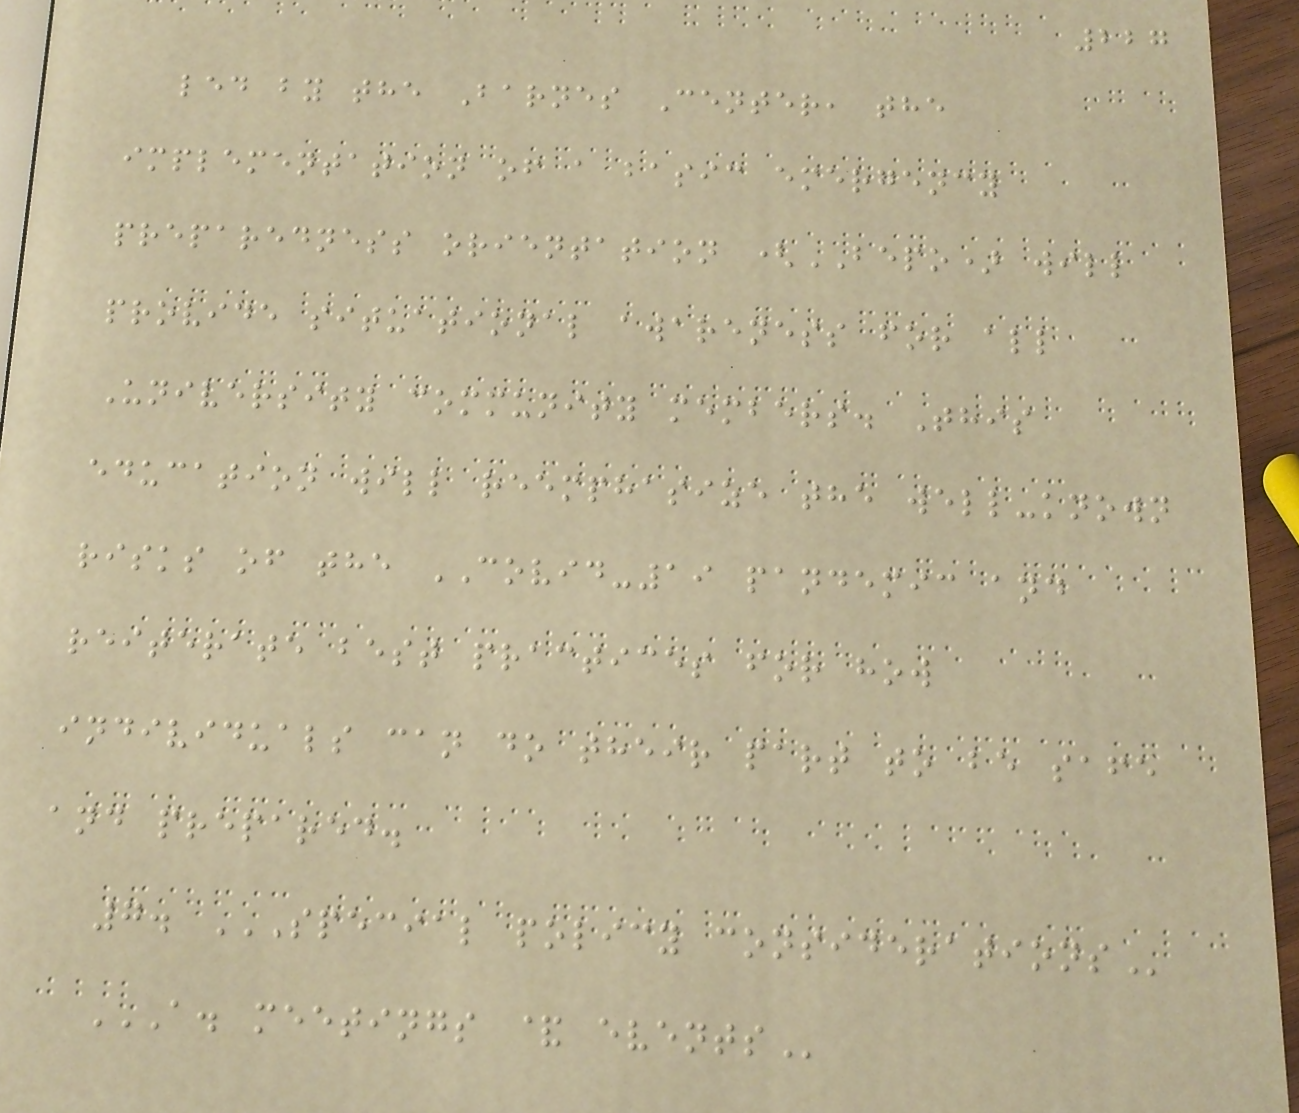227
led by the Barnes Center, the
implementation of a basic emergency
preparedness orientation (BEPO) will
provide situational awareness for all
University community members. This
education will reemphasize the well-known
risks of the COVID-19 pandemic and
reiterate best practices for how
individuals can do their part to be safe
and prepared.
7. SPECIAL POLICY CONSIDERATIONS
A. MEETINGS & EVENTS
